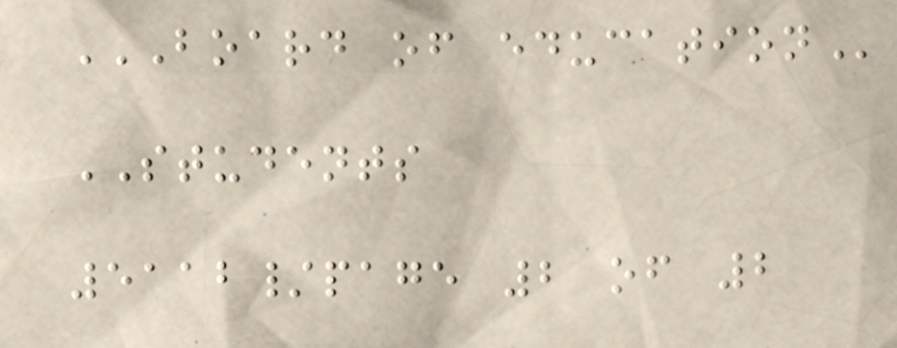BOARD OF EDUCATION
STUDENTS
5112/page 2 of 2
